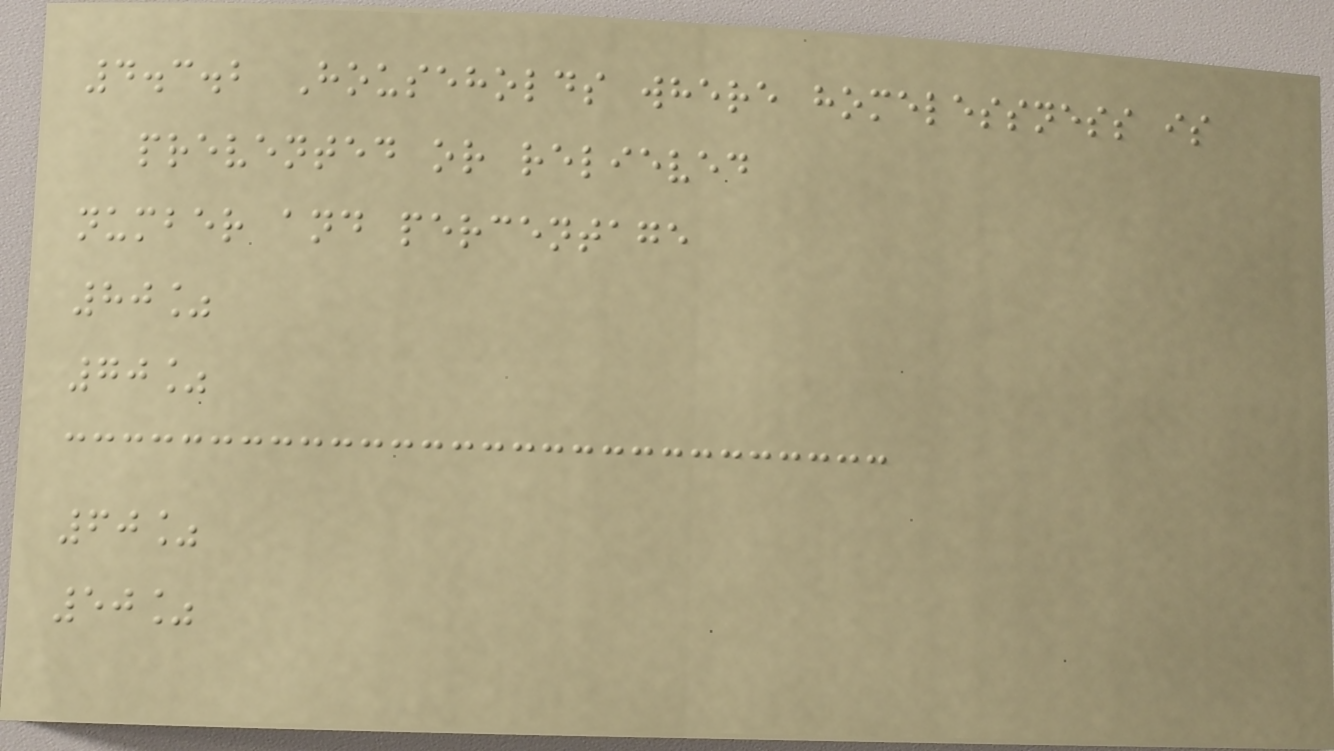4.3.2 Households where homelessness is
prevented or relieved
number and percentage
80%
70%
60%
50%
